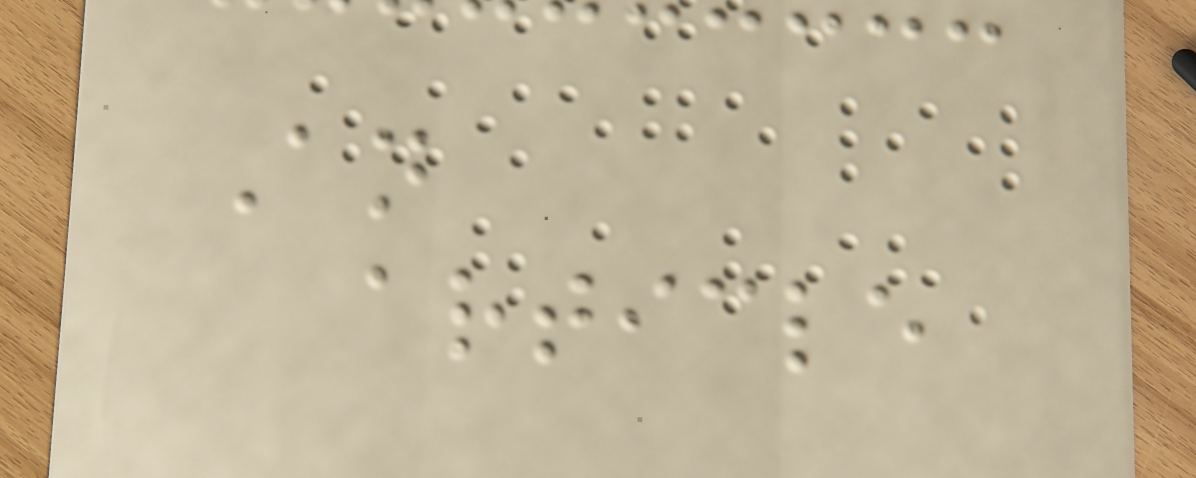An
article
